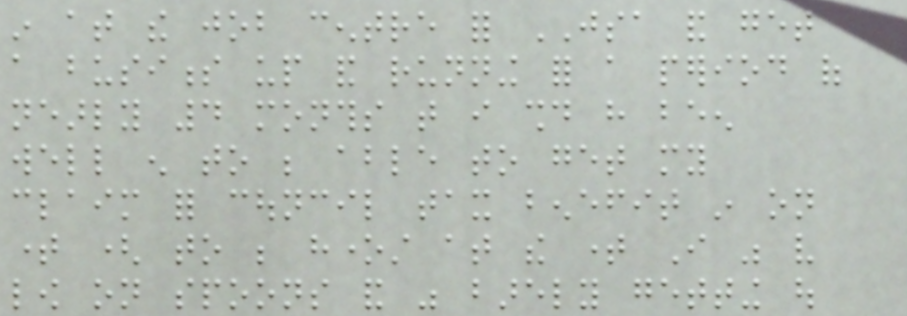in at the job centre for JSA and get
a business up and running for a period of
nearly 4 months that i should have been
well enough to be able to get my
claim for council tax benefit in on
time ( to be honest at the time I was very
low on spoons and was barely getting out
